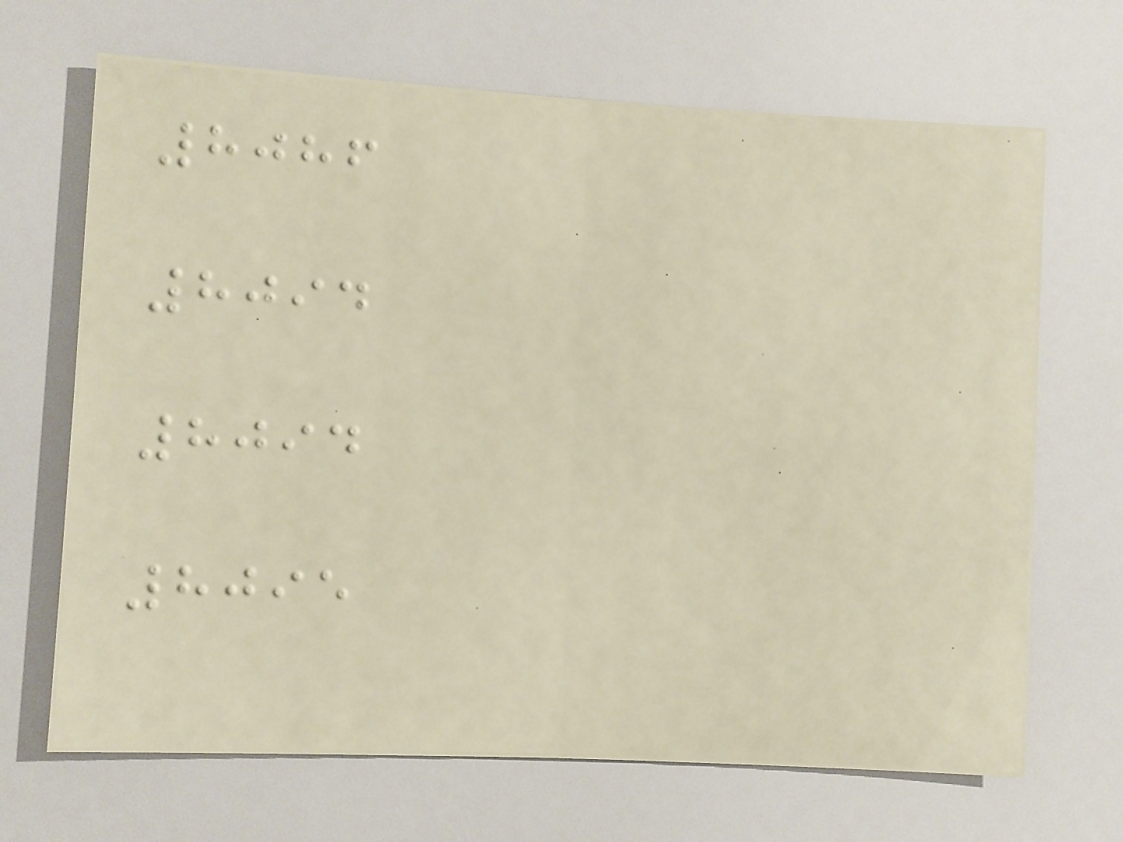8086
8094
8094
8095
